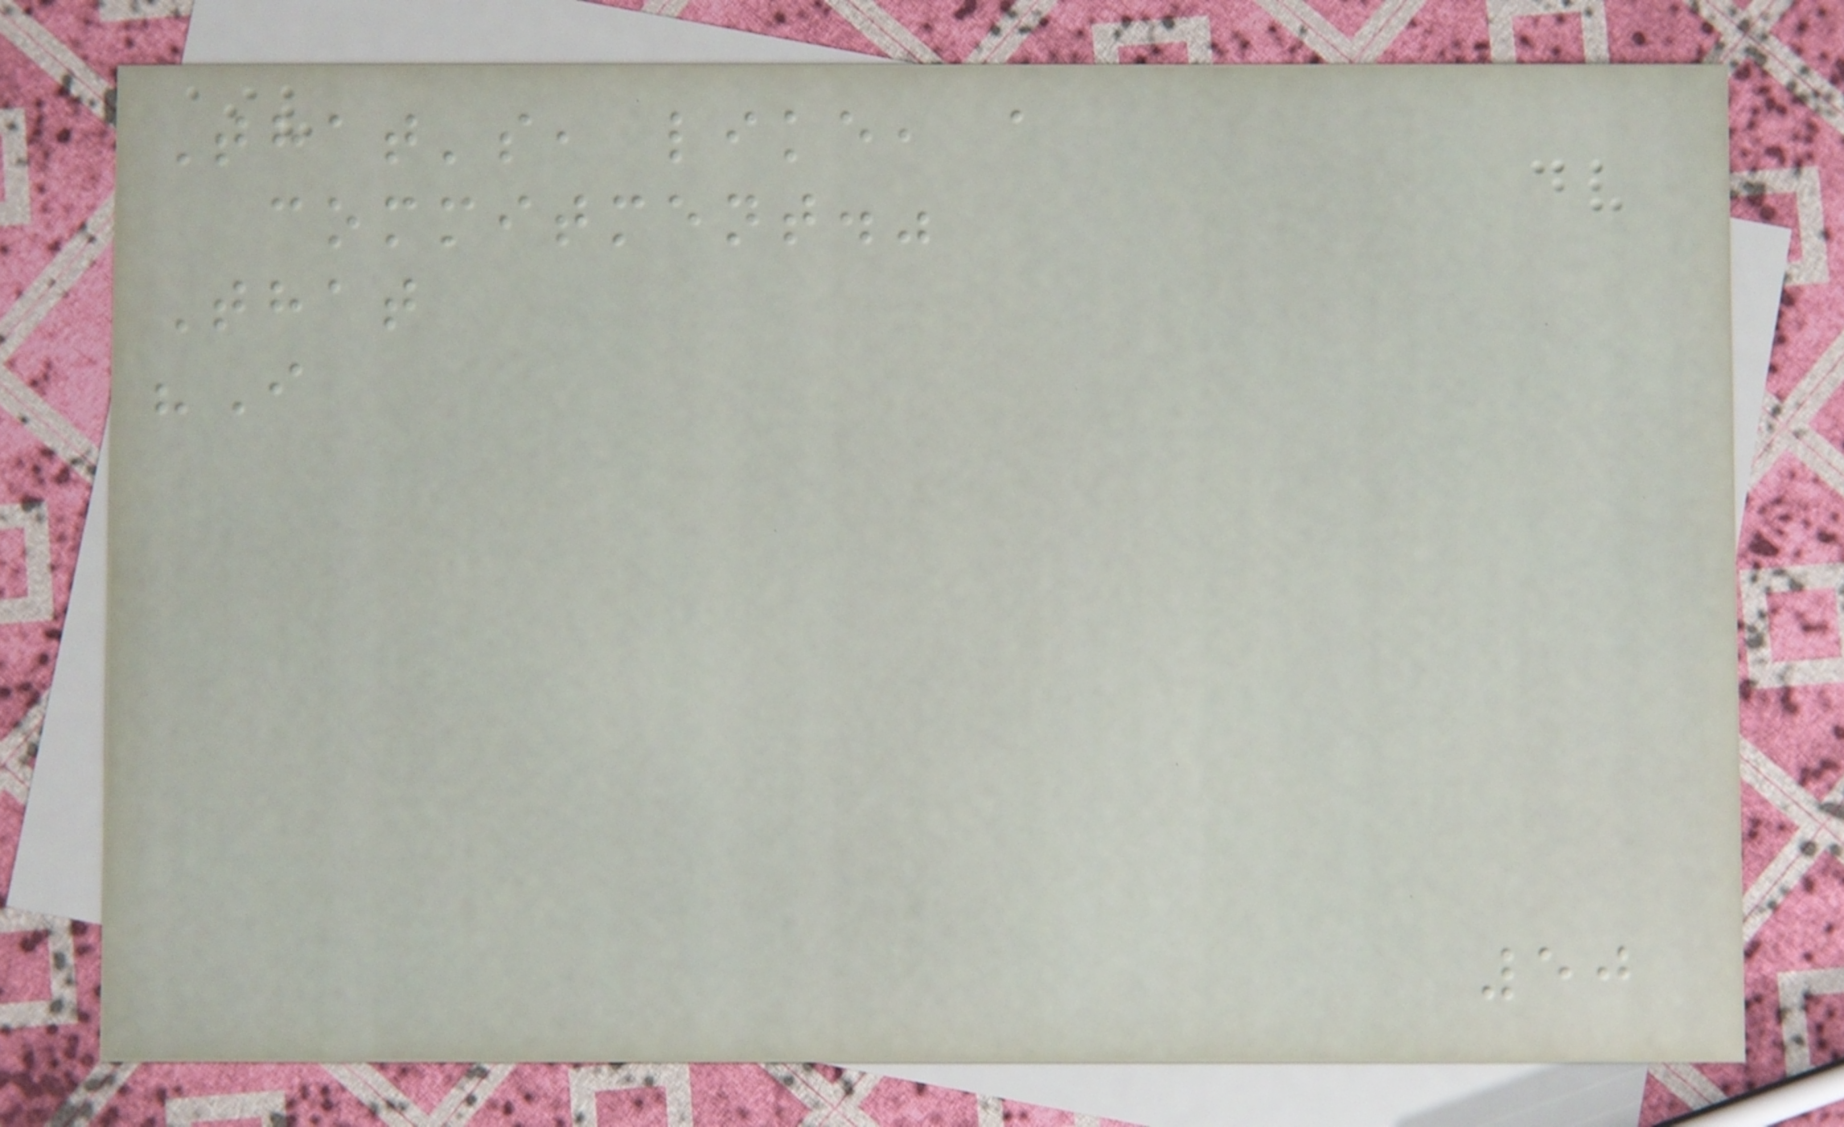That's, like, a
commitment."
That
"I
50
